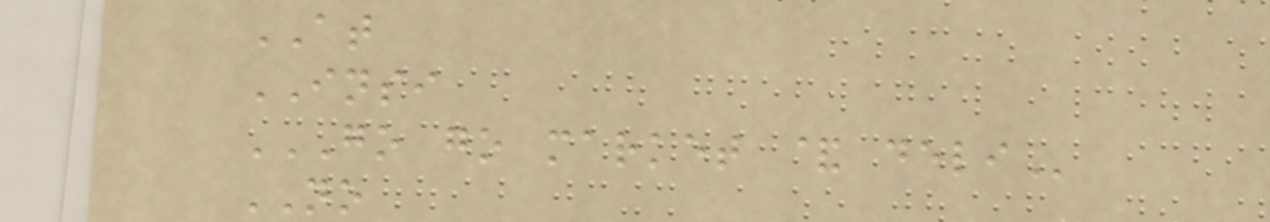AT
INSI
GO GO MARKET & DELI
NO
